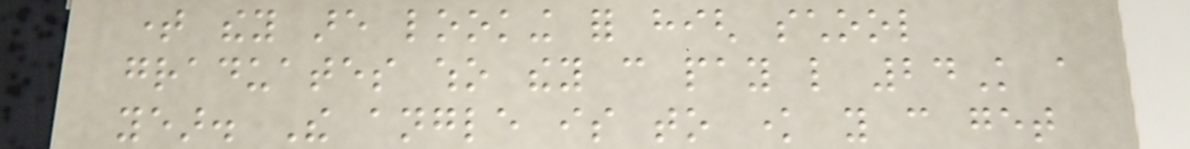time they are looking for high school
graduates who they can pay like 24K a
year. The angle is to know you can get
